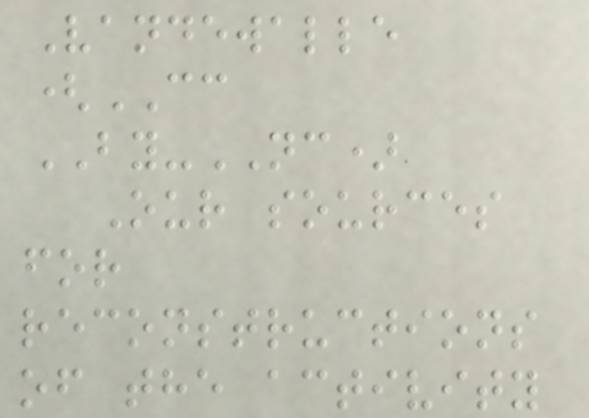Vandewalle
(CC
BY-NC)
Our sources
for
reconstructions
of the activity
